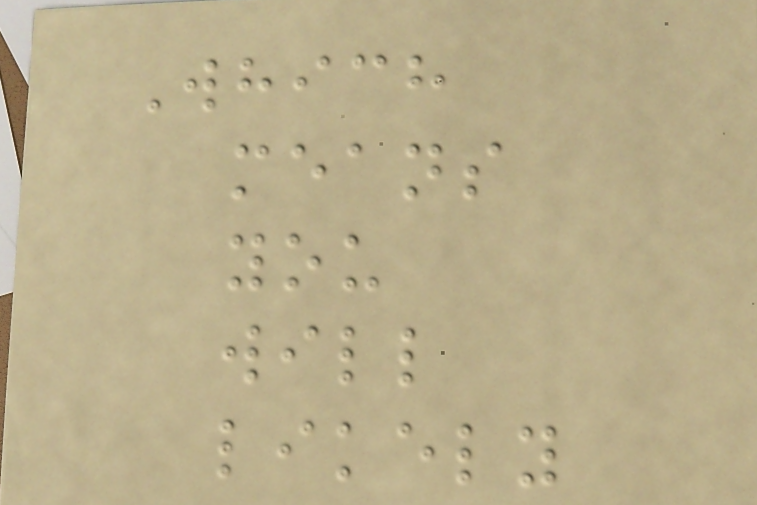Which
means
you
will
likely
